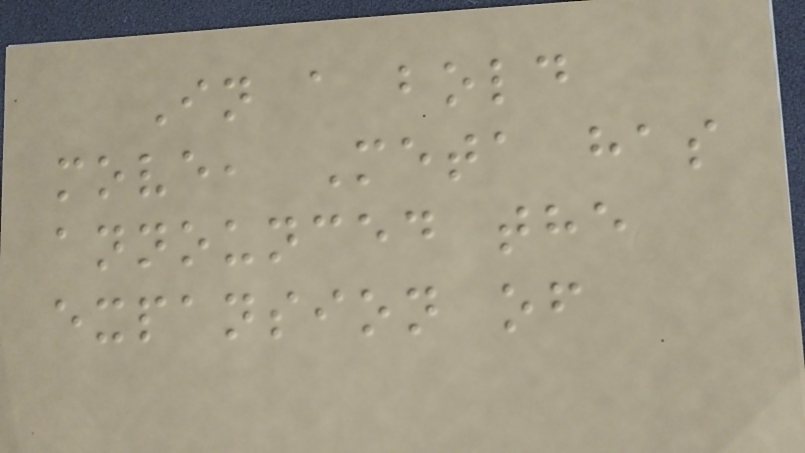In a bold
move, Meta has
announced the
expansion of
